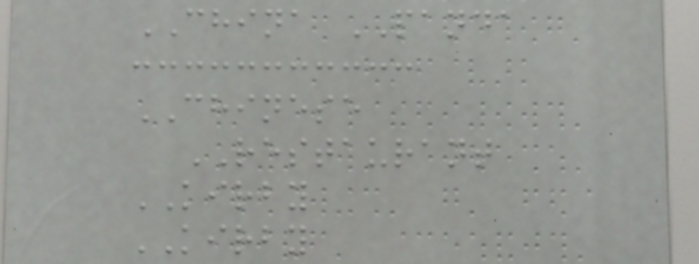CHINA PANDA
CHINESE
RESTAURANT
KIRBY
KIRBY
